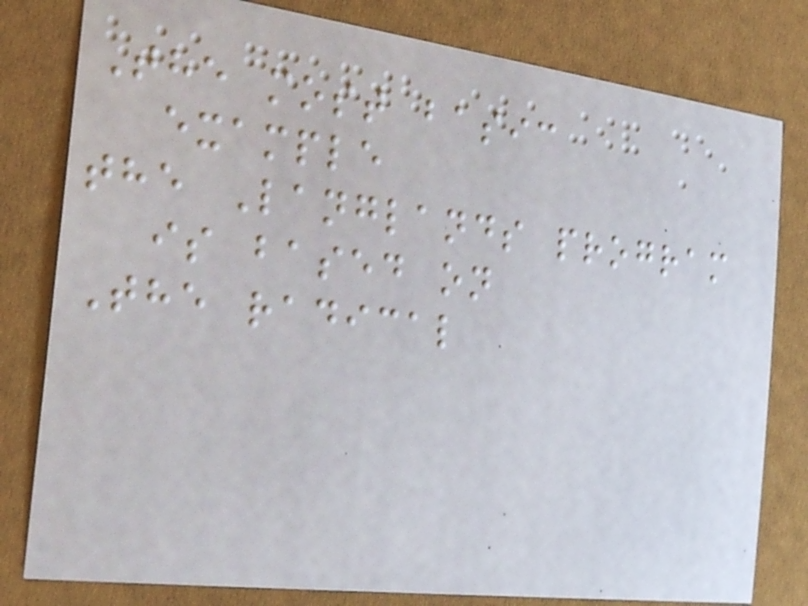The most basic
example
the Langlands program
is based on
The radical
